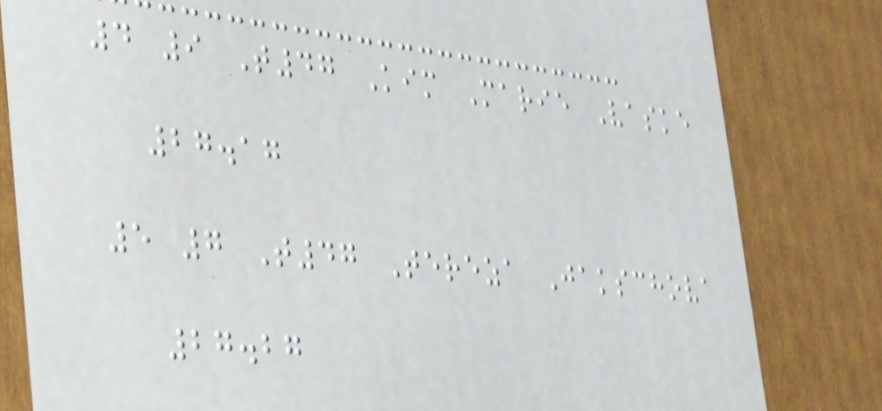4 9 T47 Kim Marie Vaske
27.17
5 7 T47 Tereza Jakschova
27.27
